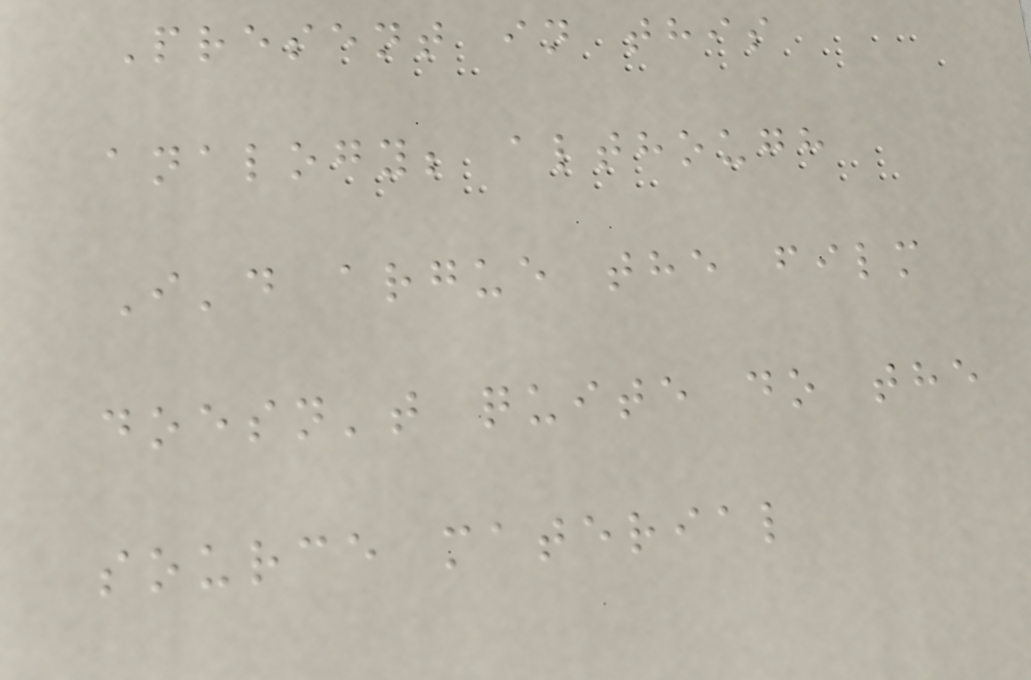Present in this
analogy; although
I'd argue the film
doesn't quite do the
source material
